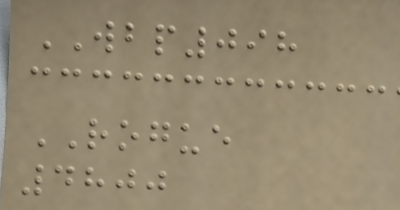WBP098
ROGUE
4800
